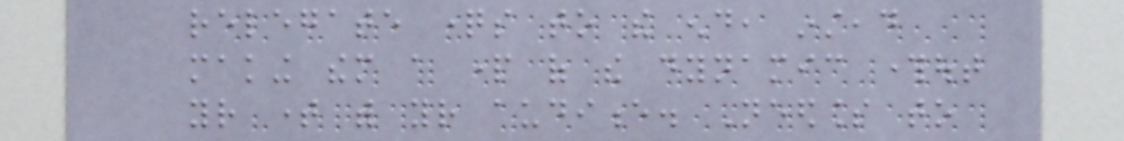relegate questions to the end, instead
making them a part of the dynamic throughout
your time with your audience. Needless to
